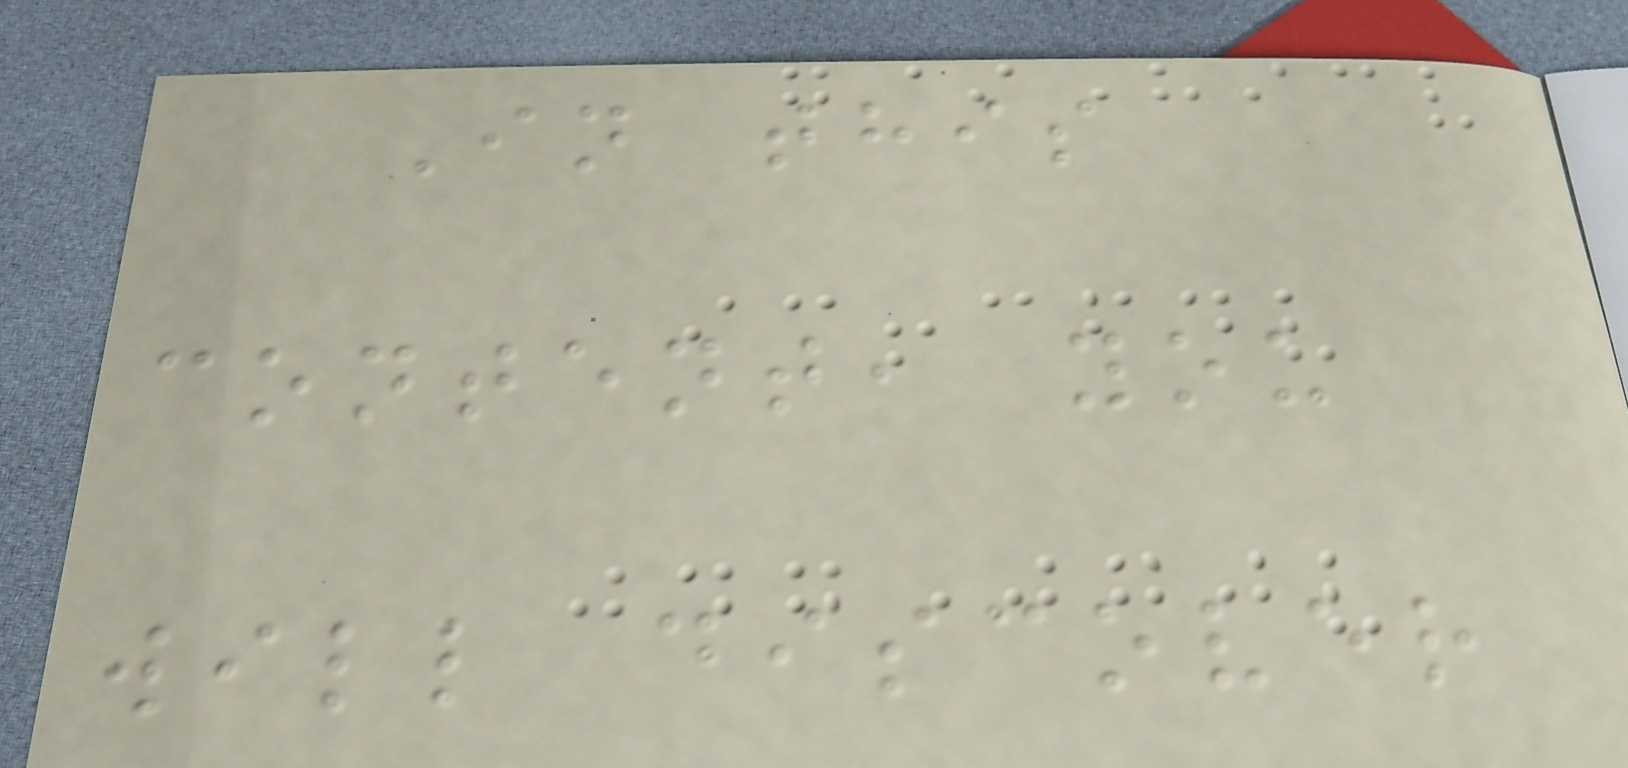In this
content, you
will discover
